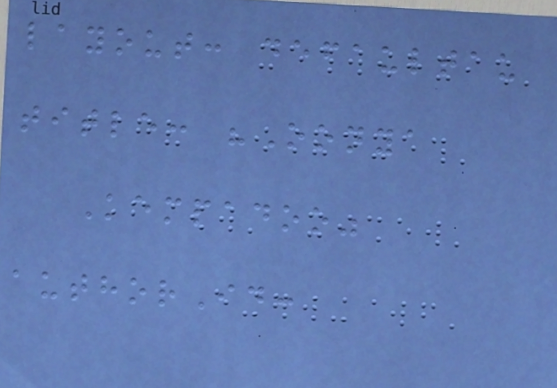layout: defaultau
title: "Oonya
Kempadoo"
authorId:
